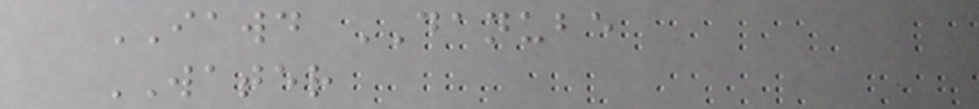IAWD DANUBE
WATER
